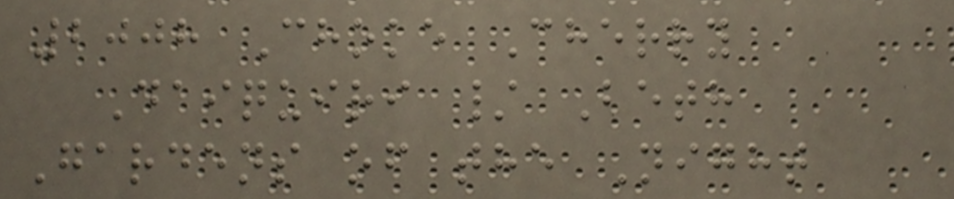2008 Choke Cherry
Daiquiri / Beth
Gardens of the Night
